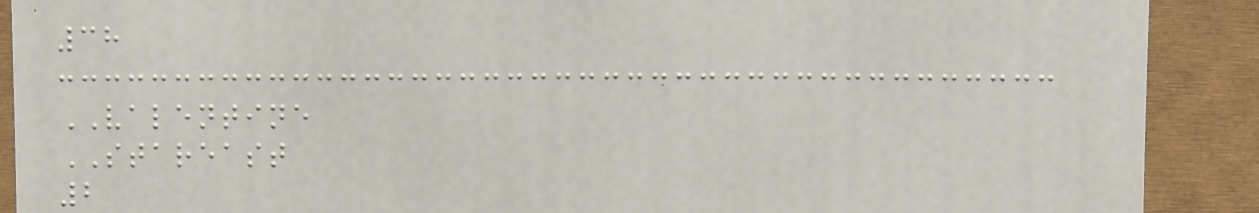38
VALENTINE
STAREAST
2
